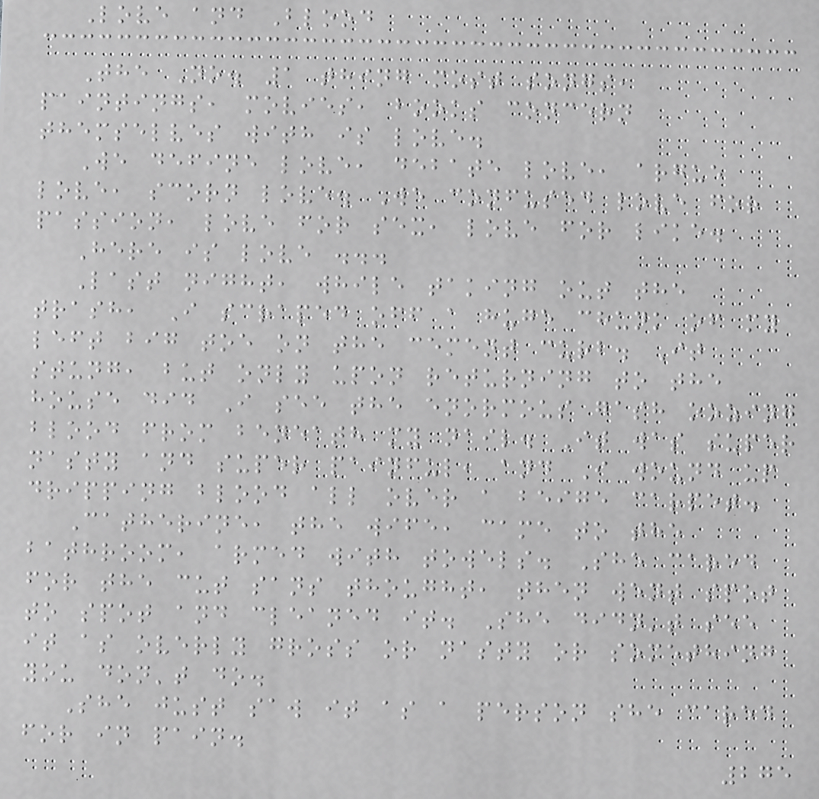Love and Blood
The No. 1 thing most songs,
paintings, movies, books concern
themselves with is love.
We define love, debate love, argue
love, scorn love. We confused love for
passion, love for sex, love for like.
Here is love ...
Last night, while taking out the
trash, I scraped off a huge chunk of my
left big toe on the cement curb. It
stung, but only upon returning to the
house did I see the enormous gash oozing
blood from beneath my nail. It was super
nasty and super painful, and I wound up
dripping blood all over a beige carpet.
Catherine, the wife, came to the
bathroom, armed with towels. She cared
for the cut sans thought, then went spot
to spot and cleaned it. She didn't see
it as overly gross or nasty or something
you don't do.
She just saw it as a person she cared
for in pain.
275
